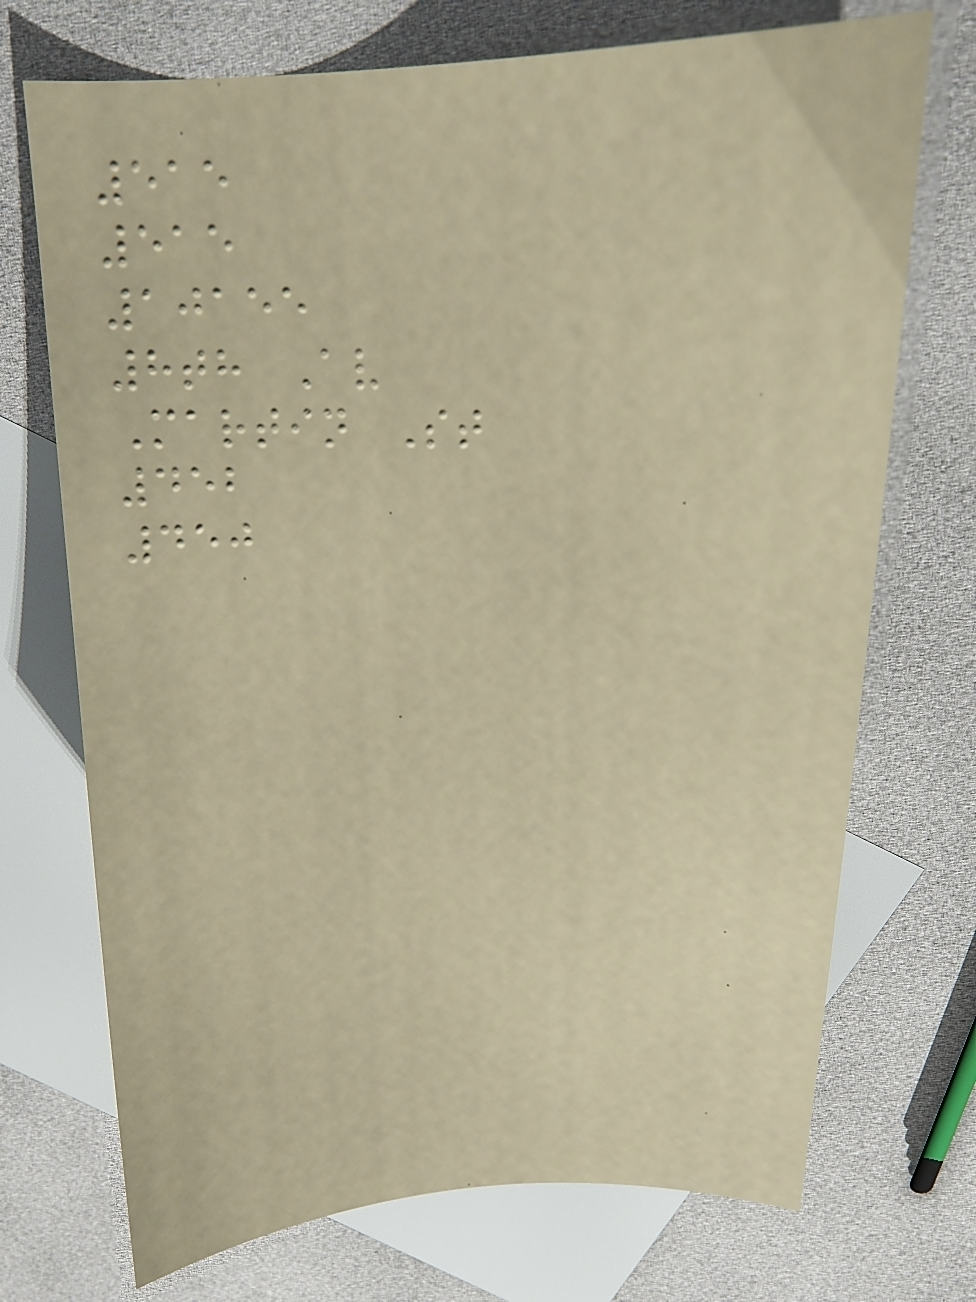515
515
10155
8th Av
Martin St
452
450
